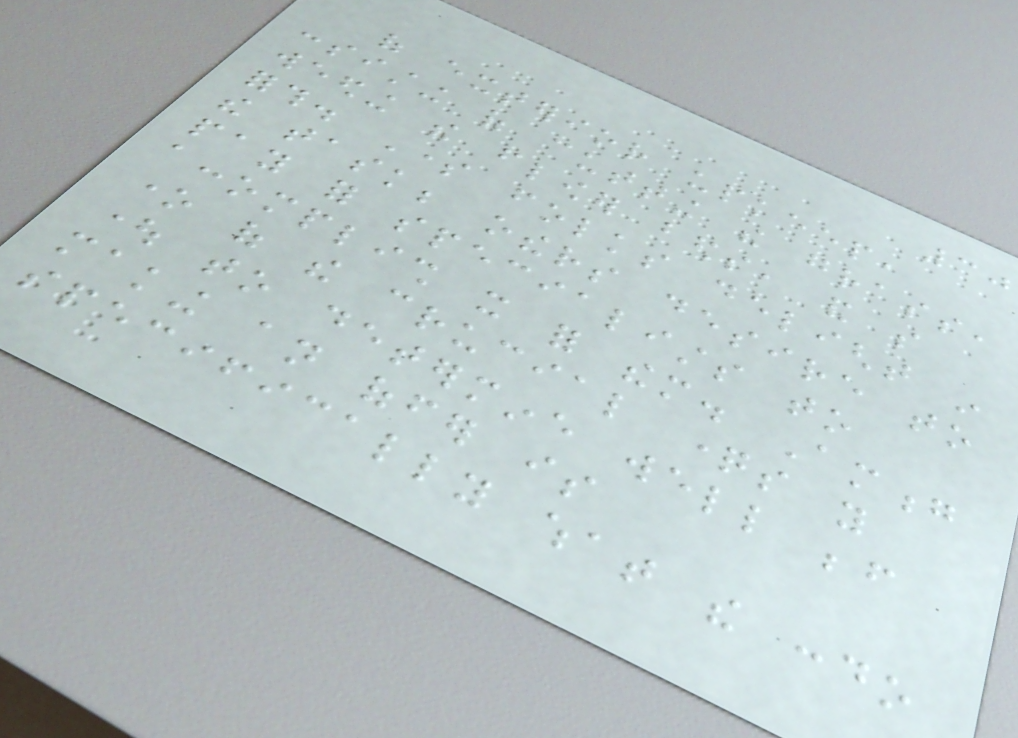30
of exterior upkeep,
consisting of cutting the grass,
weeding the flower beds, and so
forth. Some folks delight in
the task; others desire to
pay for specialists to
accomplish it for them. Among
one of the crucial questions you
ought to determine well before
making an offer is
specifically what the condo
